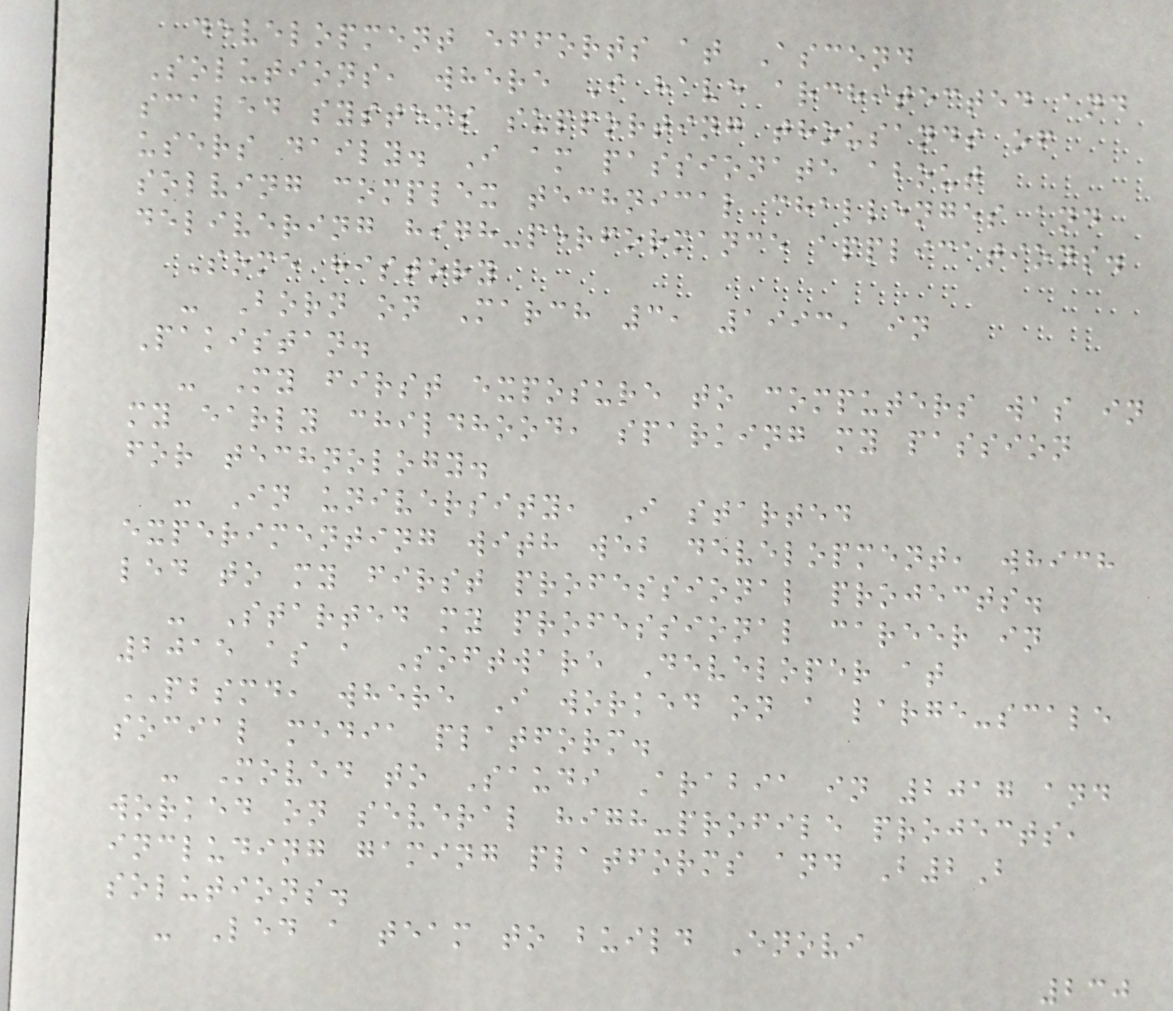development efforts at Ascend
Solutions, where I have architected and
scaled systems supporting thousands of
users daily. I am passionate about
solving complex technical challenges and
delivering high-performance applications.
Some history
- Born on March 3, 1993, in
Pakistan.
- My first exposure to computers was in
my early childhood, sparking my passion
for technology.
- In university, I started
experimenting with web development, which
led to my first professional projects.
- Started my professional career in
2015 as a Software Developer at
PBSMD, where I worked on a large-scale
social media platform.
- Moved to Saudi Arabia in 2017 and
worked on several high-profile projects,
including gaming platforms and B2B
solutions.
- Led a team to build Enovi
230
